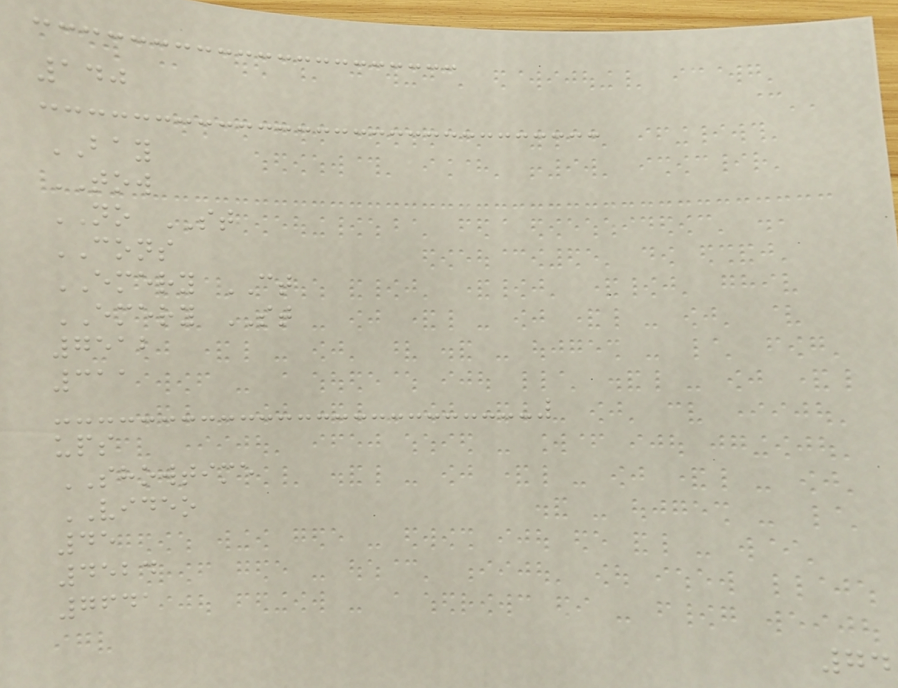140
BAY
TOW
NO ST
CONS
EMERY CT
EMERY ST
7512
311
ups
SHOWTIME
VIDEO
45
4524
7641
74
